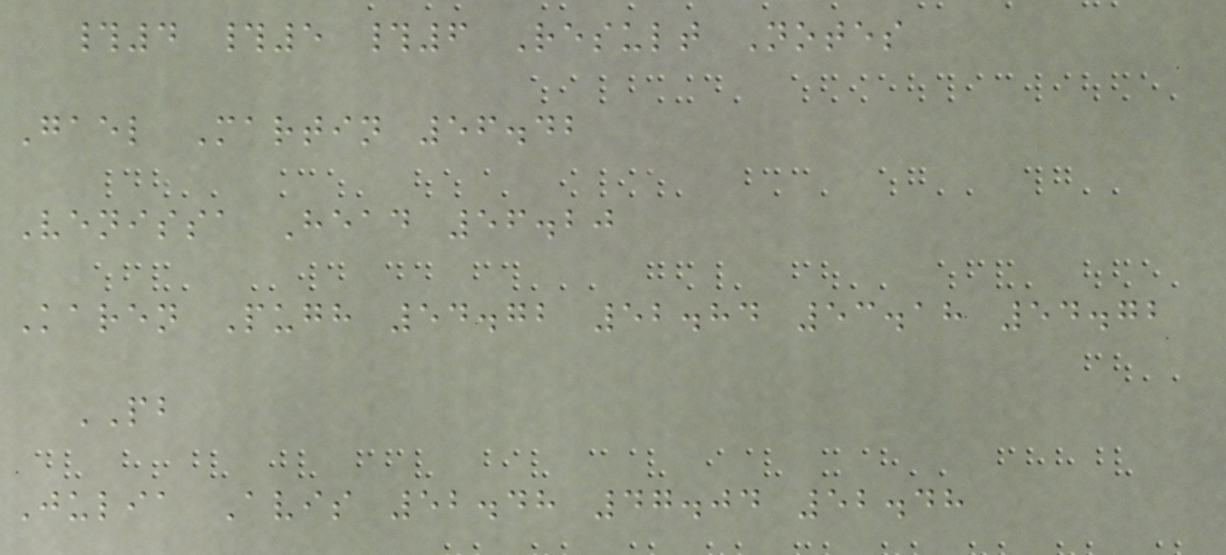#4 #5 #6 Result Notes
Gael Martin 56.42
Venissa Head 56.20
Karen Pugh 54.72 52.84 53.18 54.72
PB
Julia Avis 52.48 47.04 52.48
